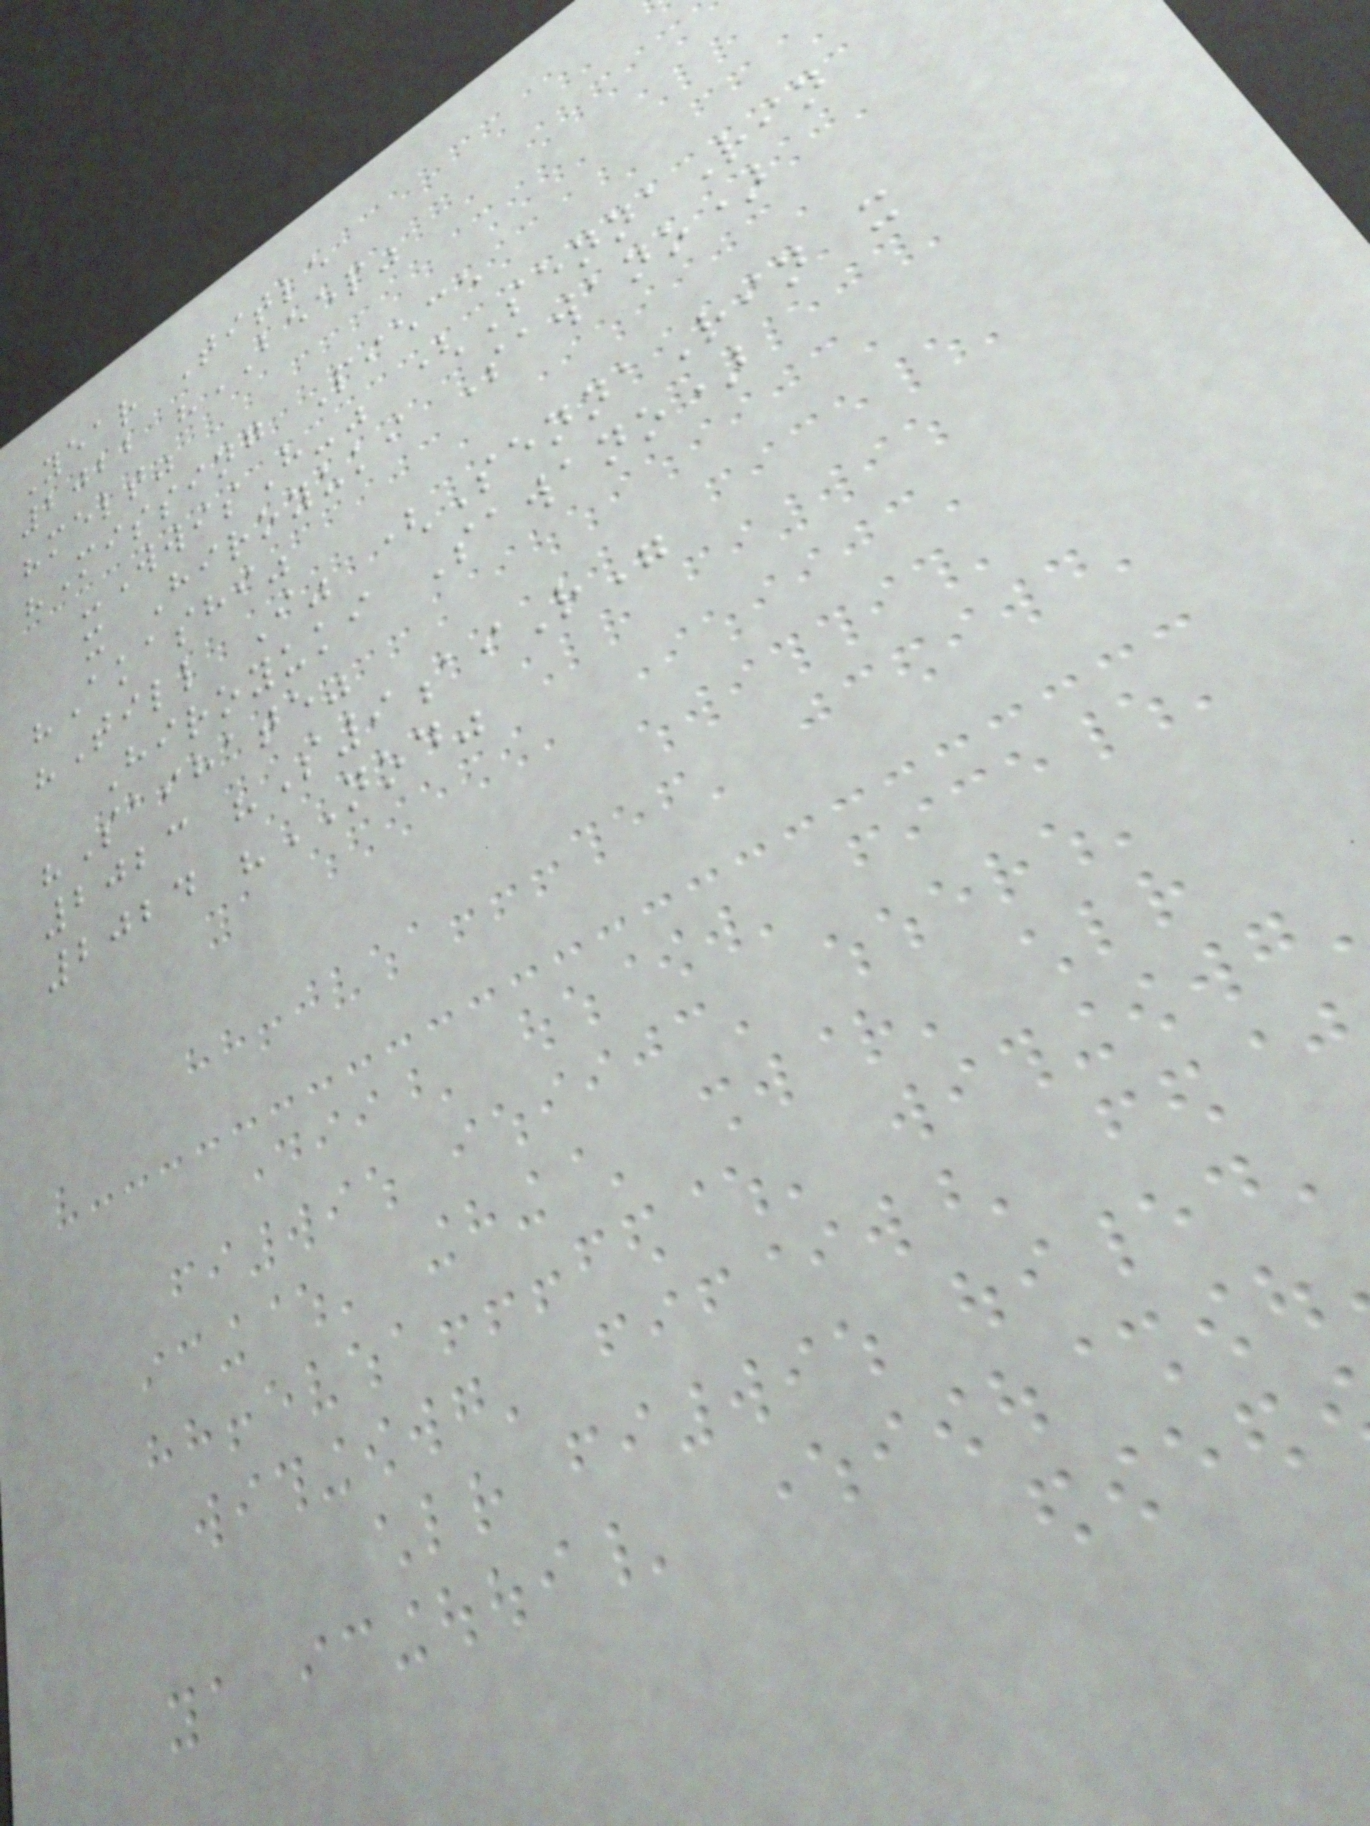Year Title
2022 "BEEP"
"melt"
"Missing Piece
-WwisH-" (SennaRin
x Hiroyuki Sawano)
"Akashi"
"Till I" (SennaRin x
Hiroyuki Sawano)
"Saihate"
2023 "S9aiR"
2024 "NOD"
